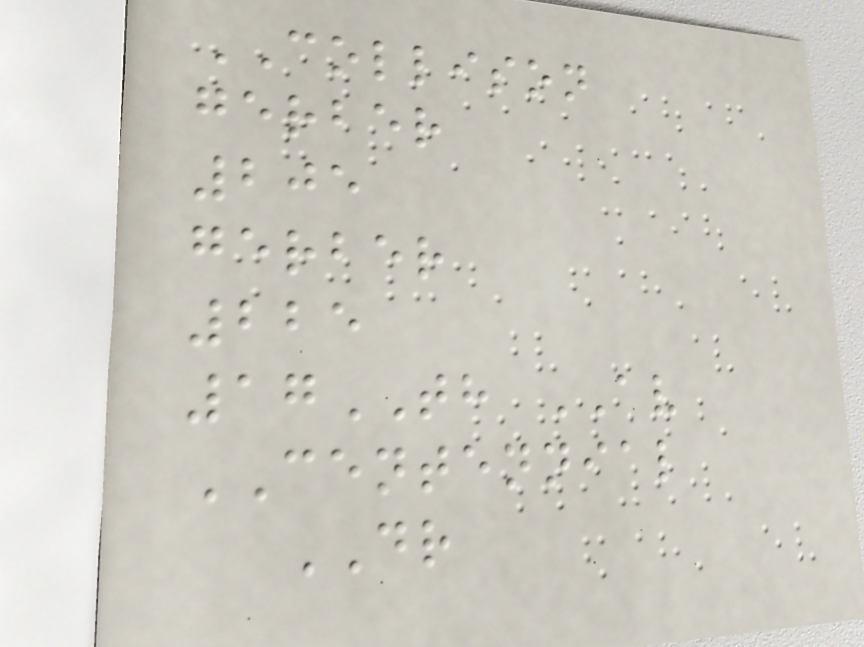COLLISON
gerber
205
gerber
225
17TH AV
CENTENNIAL
DR
